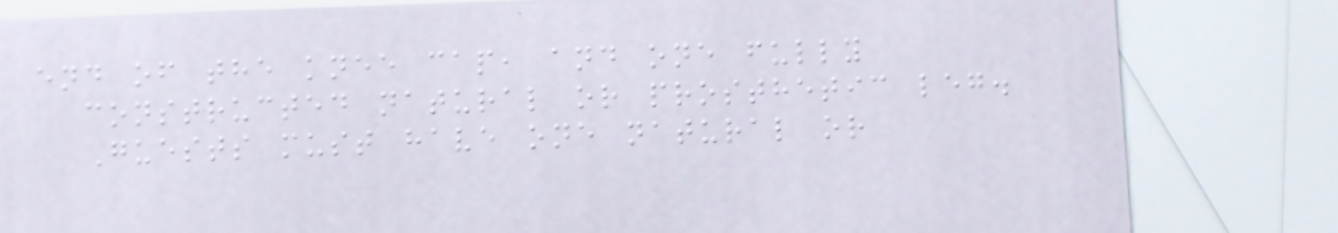end of the knee cap, and one fully
constructed natural or prosthetic leg.
Guests must have one natural or
